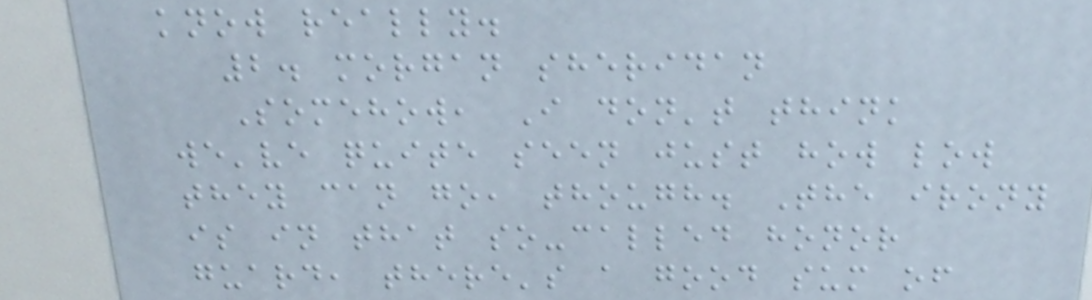know really.
2. morgan sheridan
Somehow, I don't think
we've quite seen just how low
they can go, though. The irony
is in that so-called honor
guard, there's a good sum of
